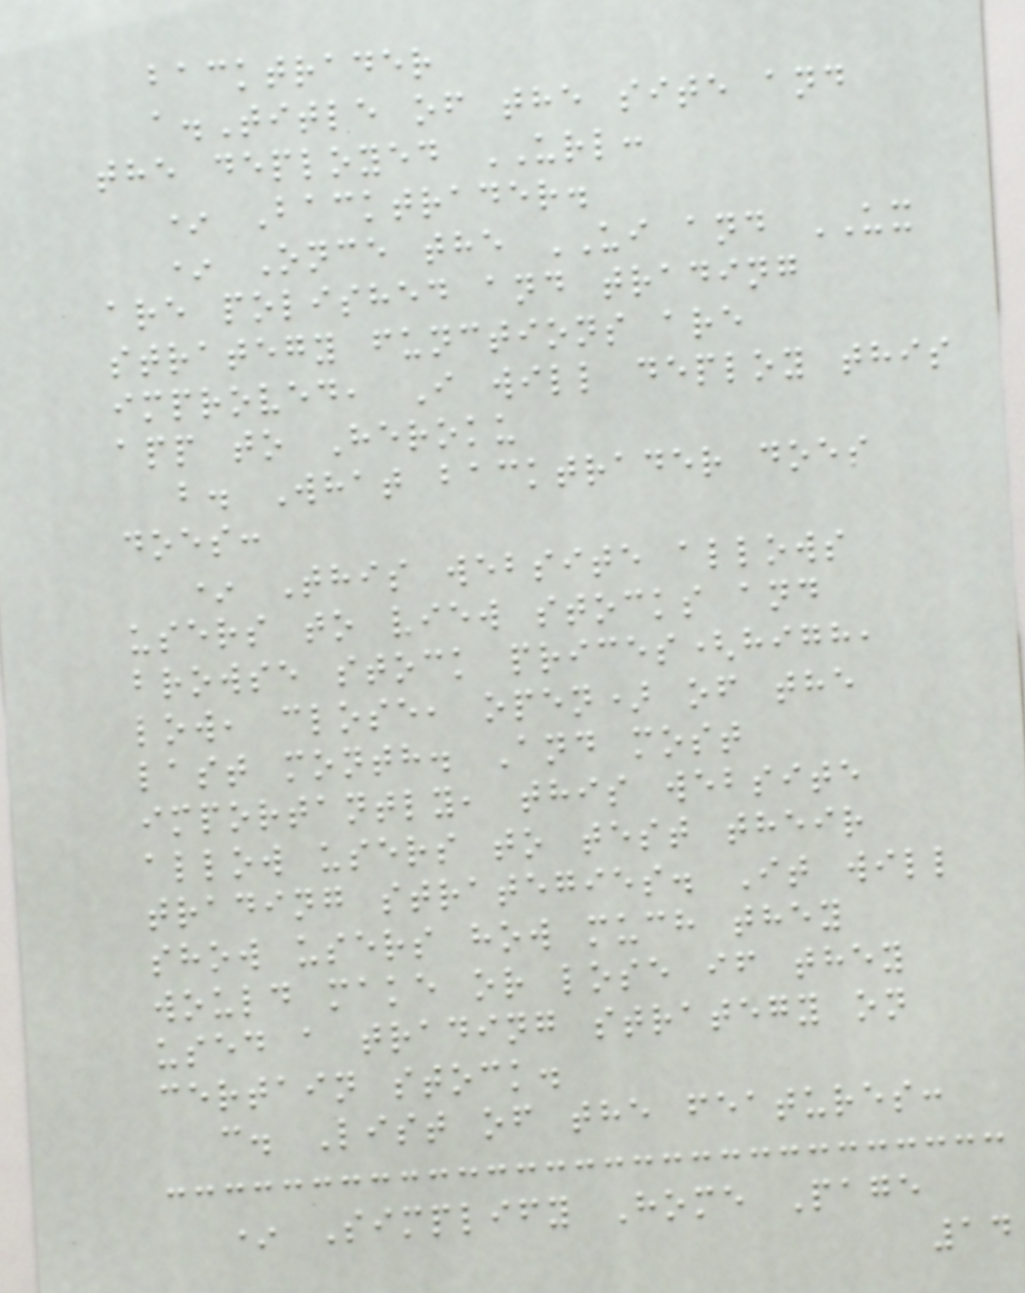backtrader
a.Title of the site and
the deployed URL:
* Backtrader.
* Once the UI and UX
are polished and trading
strategy functions are
improved, I will deploy this
app to Heroku
b. What backtrader does
does:
* This website allows
users to view stocks and
browse stock prices(high,
low, close, open) of the
last month. And most
importantly, this website
allow users to test their
trading strategies. It will
show users how much they
would make or lose if they
used a trading strategy on
certain stock.
c. List of the features:
* Simplify Home Page
14
